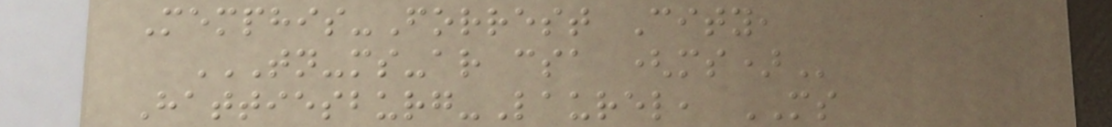Memphis-Forrest City,
TN-MS-AR CSA (MS)
Hattiesburg-Laurel, MS
